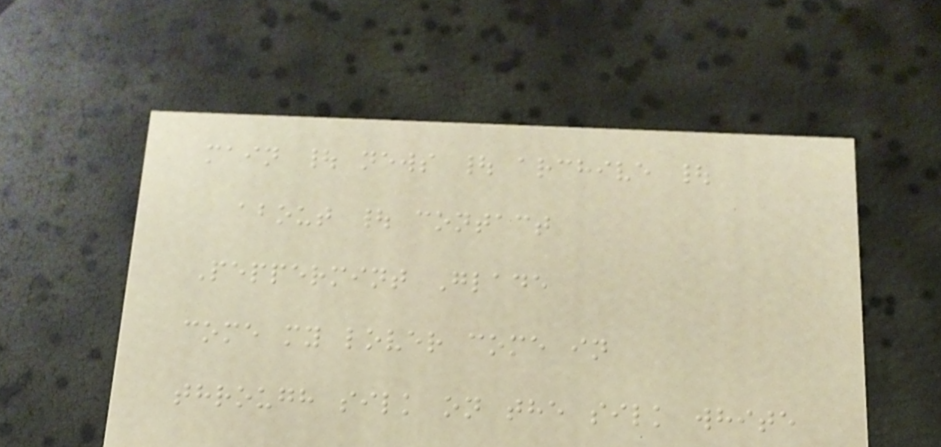main | news | archive |
about | contact
Peppermint Glade
come my lover come in
through silk on the silk white
